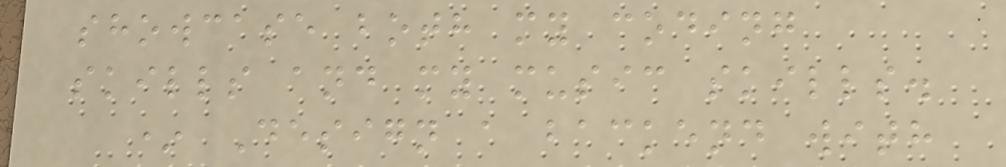showcase both my coding
skills and my music skills.
* Design a backend with
